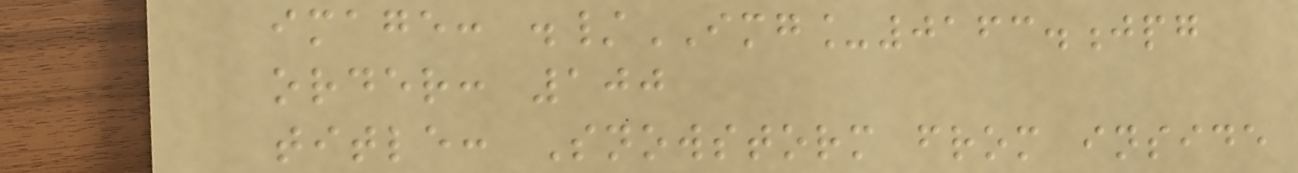image: ./IMG_0163.jpg
order: 100
title: Snowstorm from inside
